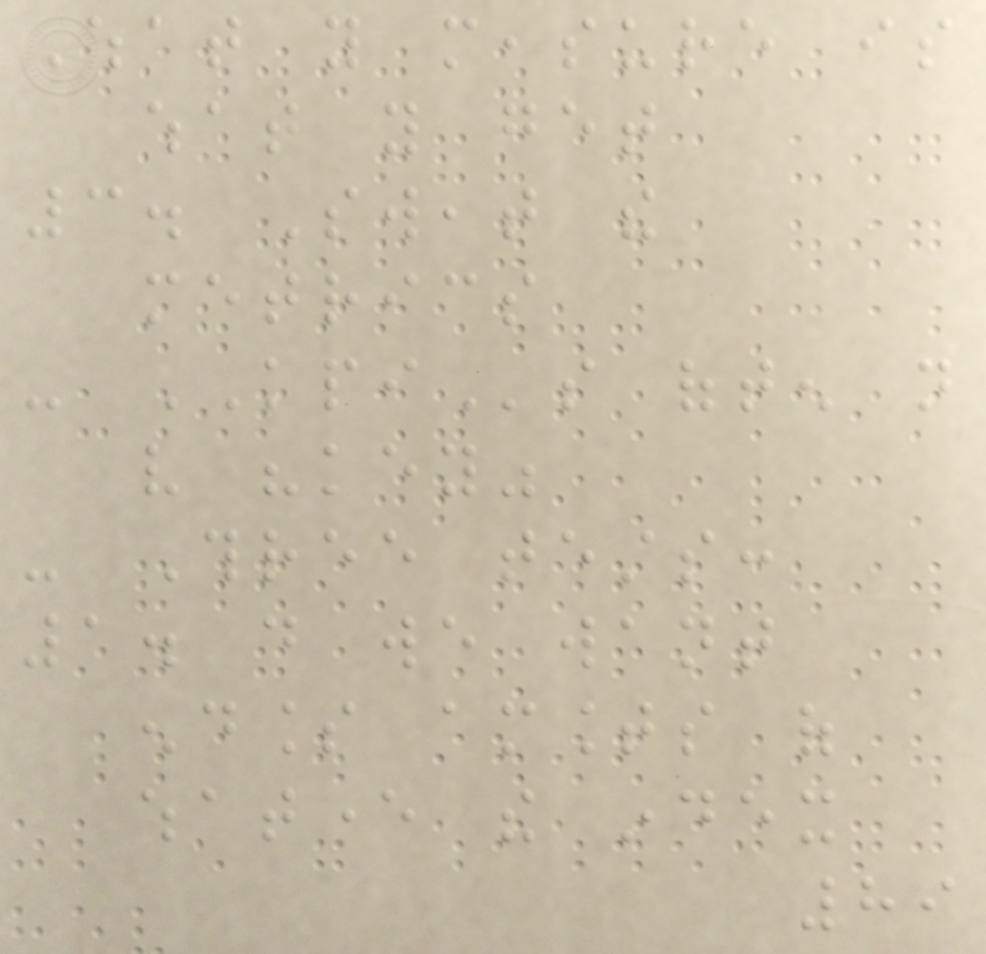What you measure is
what you get
3. Sweat the
metrics
- KPIs often not
very "key"
- Three tests:
1. do we want
endless amounts of
whatever the index
89
